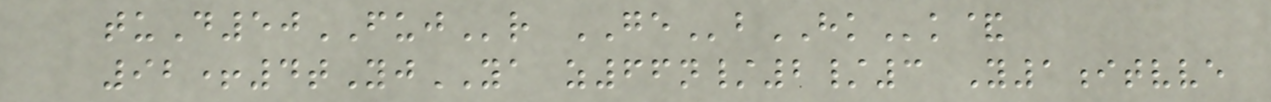tuD50FUJr GEbHKk&
92+4tYjYA z66n/2/3 Y1itvve
